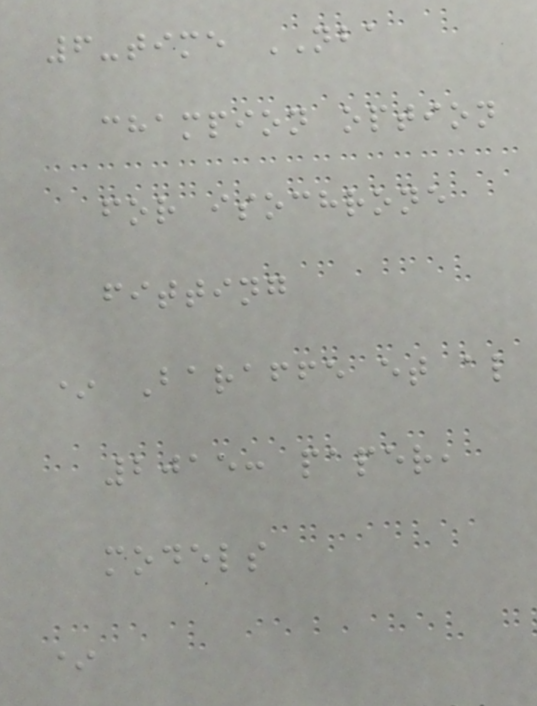6-time NBA
champion option
for isochrone
fitting
* Baraffe et al
2015: paper,
models
*
